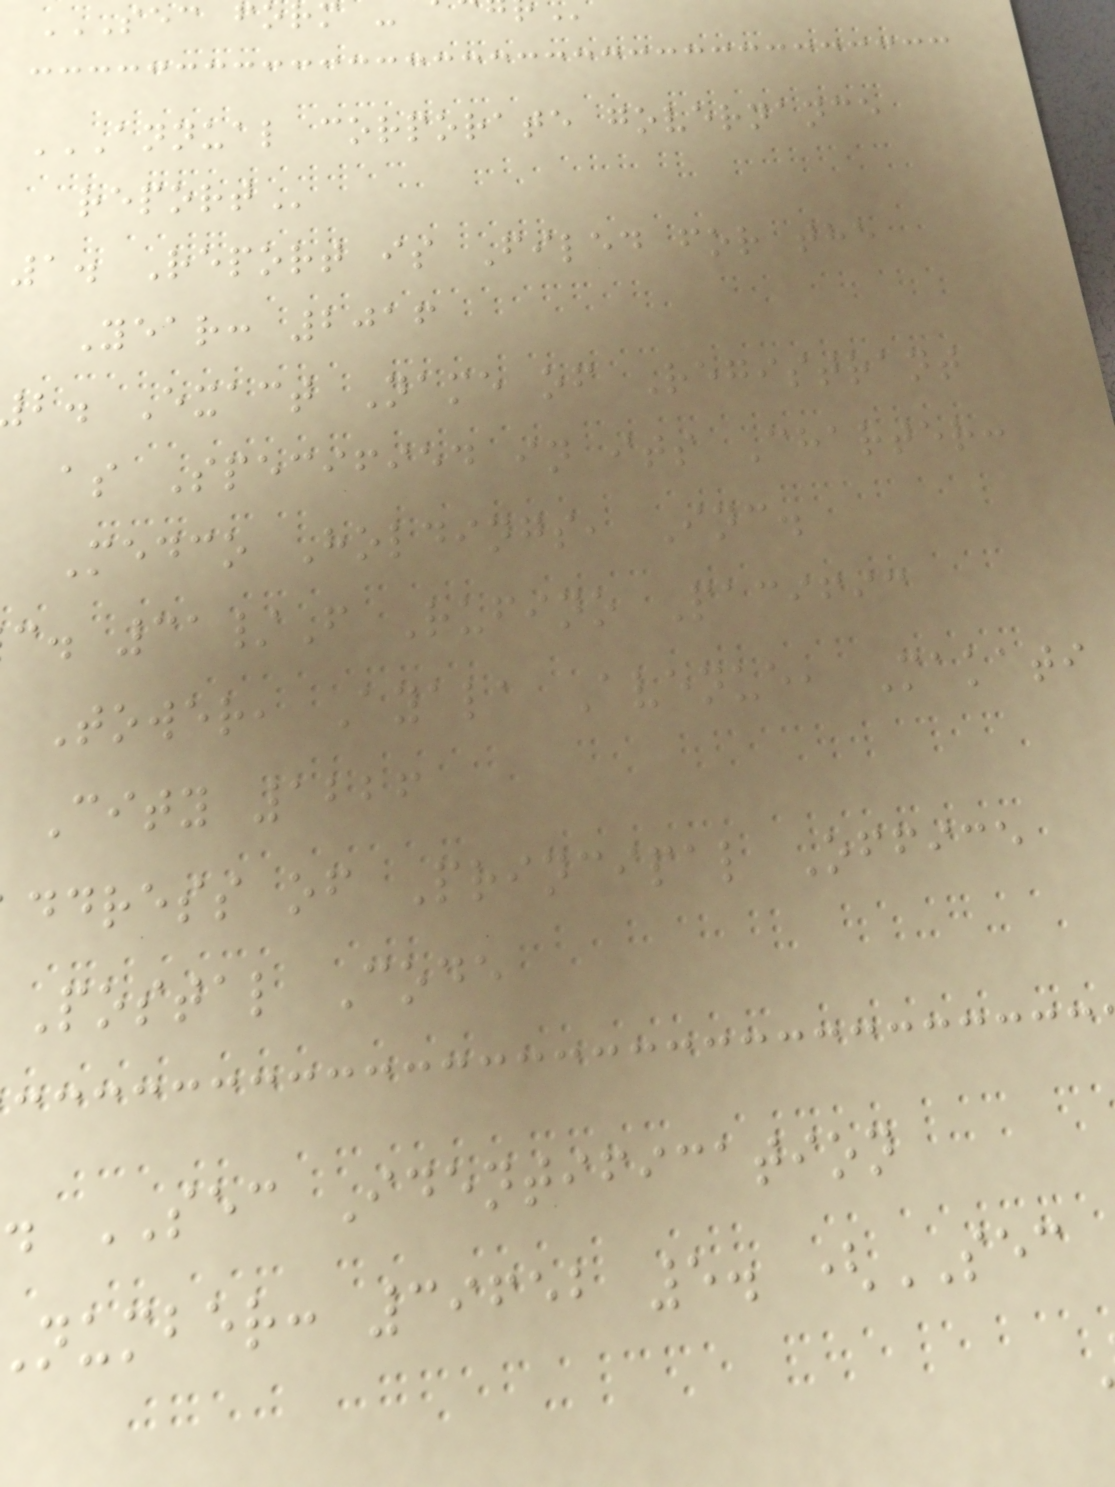ANNUAL CORPORATE GOVERNANCE
1. Report is Filed for the
Year: 2016
b. Exact Name of Registrant
as Specified in its Charter:
Medco Holdings, Inc.
c. 31/F Rufino Pacific
Tower, Ayala Avenue, Makati
City 1226
ddress of Principal Office
Postal Code
. SEC Identification
number: 39652 5. (SEC
